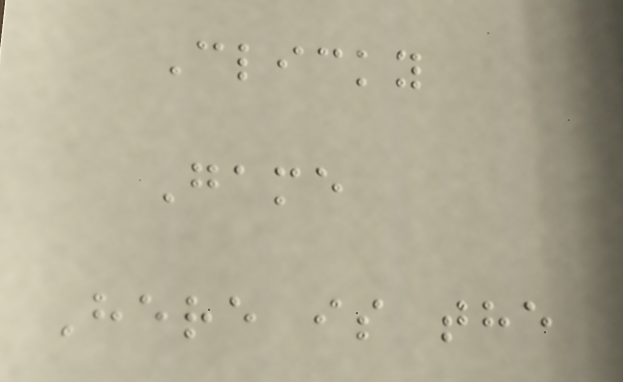Clicky
Game
Here is the
